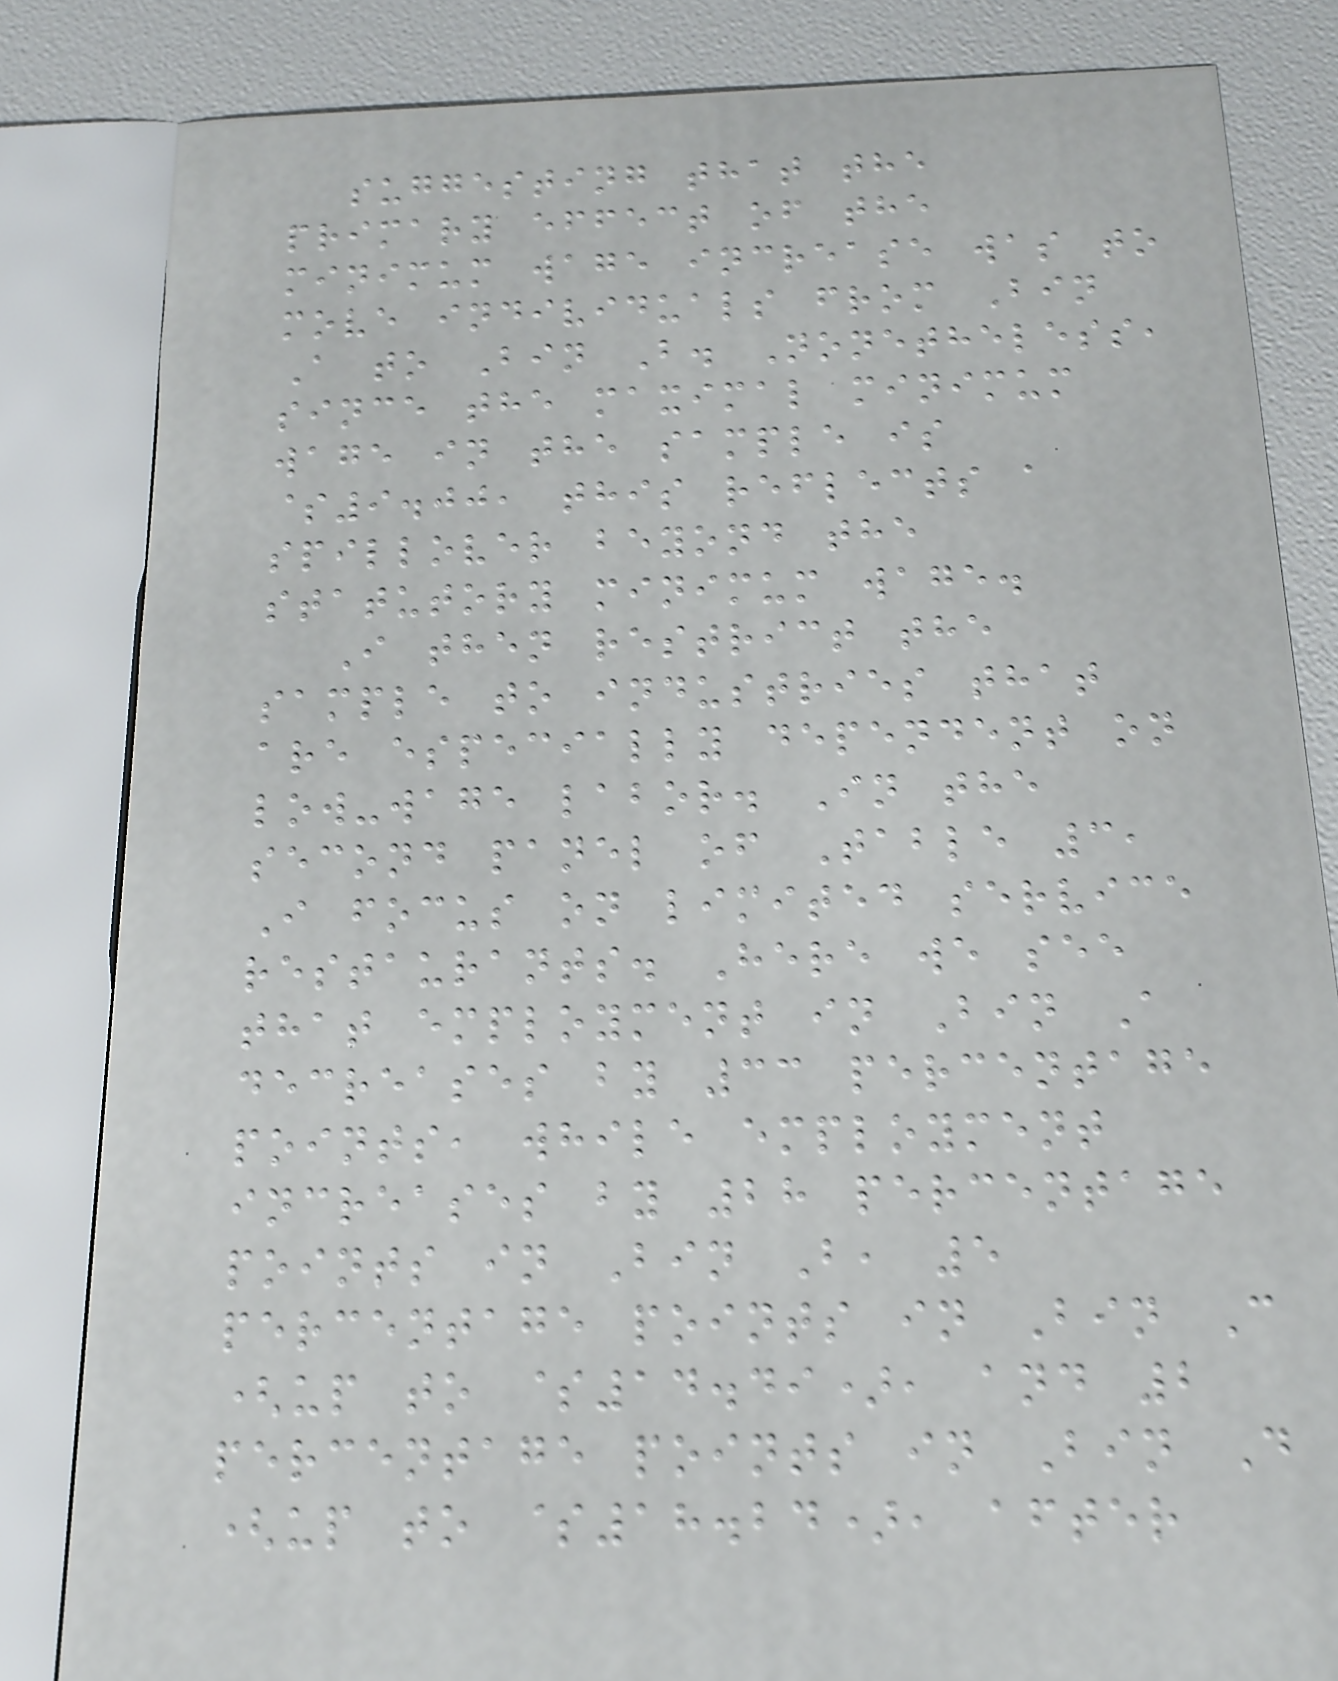suggesting that the
primary effect of the
minimum wage increase was to
move individuals from Bin
A to Bin B. Nonetheless,
since the maximal minimum
wage in the sample is
$9.00, this reflects a
spillover beyond the
statutory minimum wage.
I then restrict the
sample to industries that
are especially dependent on
low-wage labor. In the
second panel of Table 3,
I focus on limited service
restaurants. Here we see
that employment in Bin A
decreases by 33 percentage
points, while employment
increases by 28 percentage
points in Bin B, 5
percentage points in Bin C
(up to $14.49), and 2
percentage points in Bin D
(up to $18.24), after
